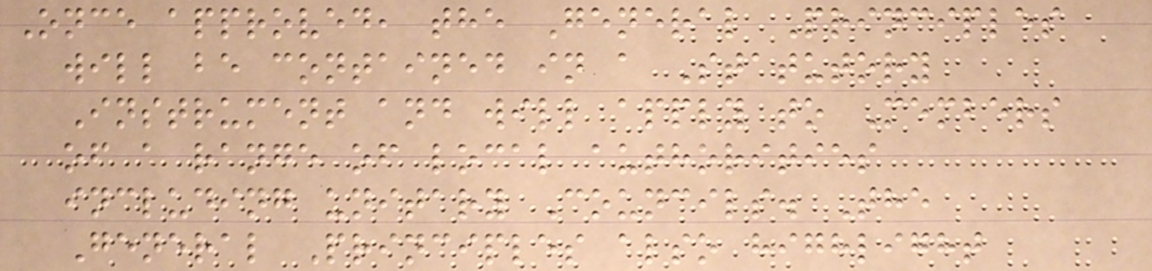Once approved, the General Principles
will be contained in a Statutory
Instrument and will apply to Members
of a range of local authorities
including unitary Councils. The
General Principles also highlight
